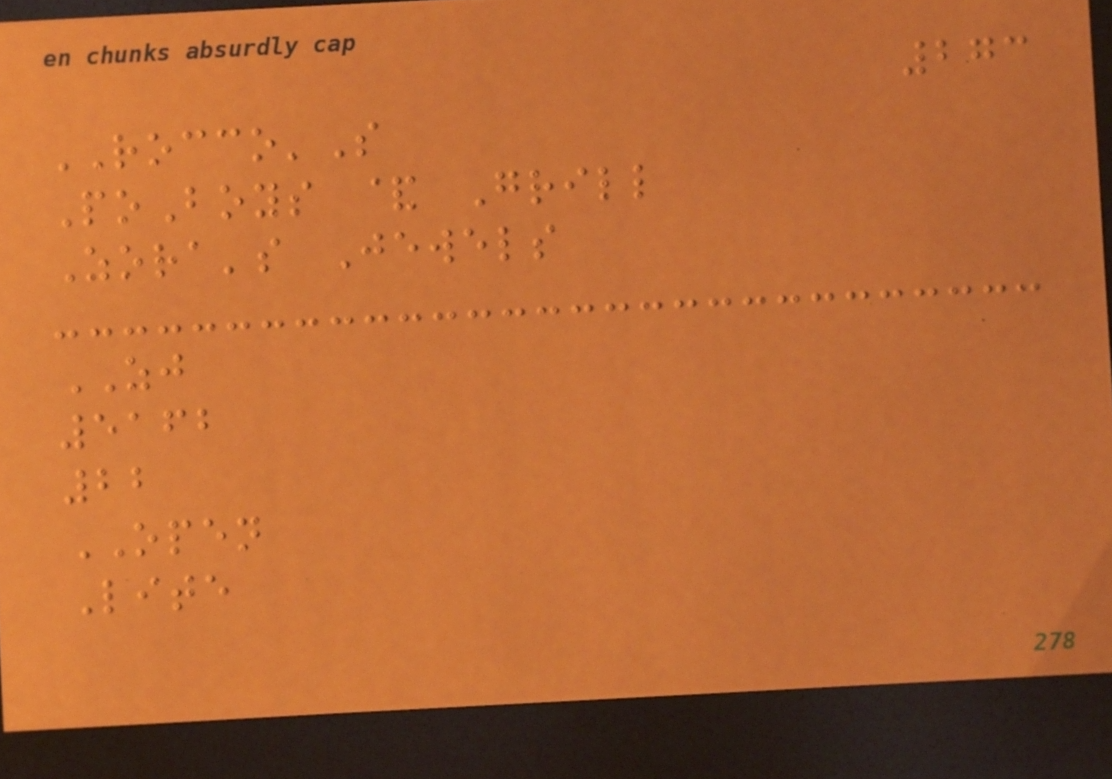273
ROCCO'S
PoBoys & Grill
Zora's Jewels
ZJ
5162
22
OPEN
Lite
